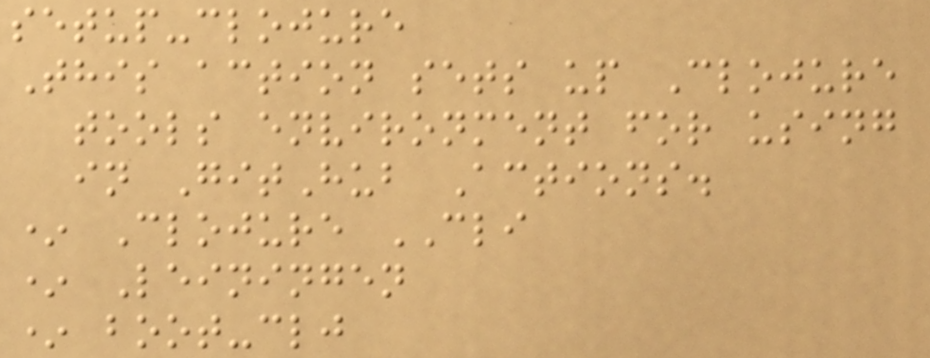setup-clojure
This action sets up Clojure
tools environment for using
in GitHub Actions.
* Clojure CLI
* Leiningen
* boot-clj
